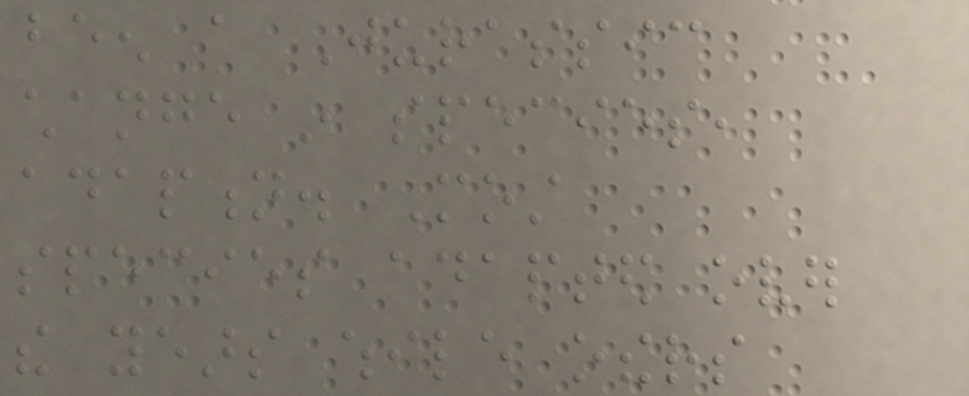been a Jurassic
change in species,
adaption. Most
species adapted over
the years while others
